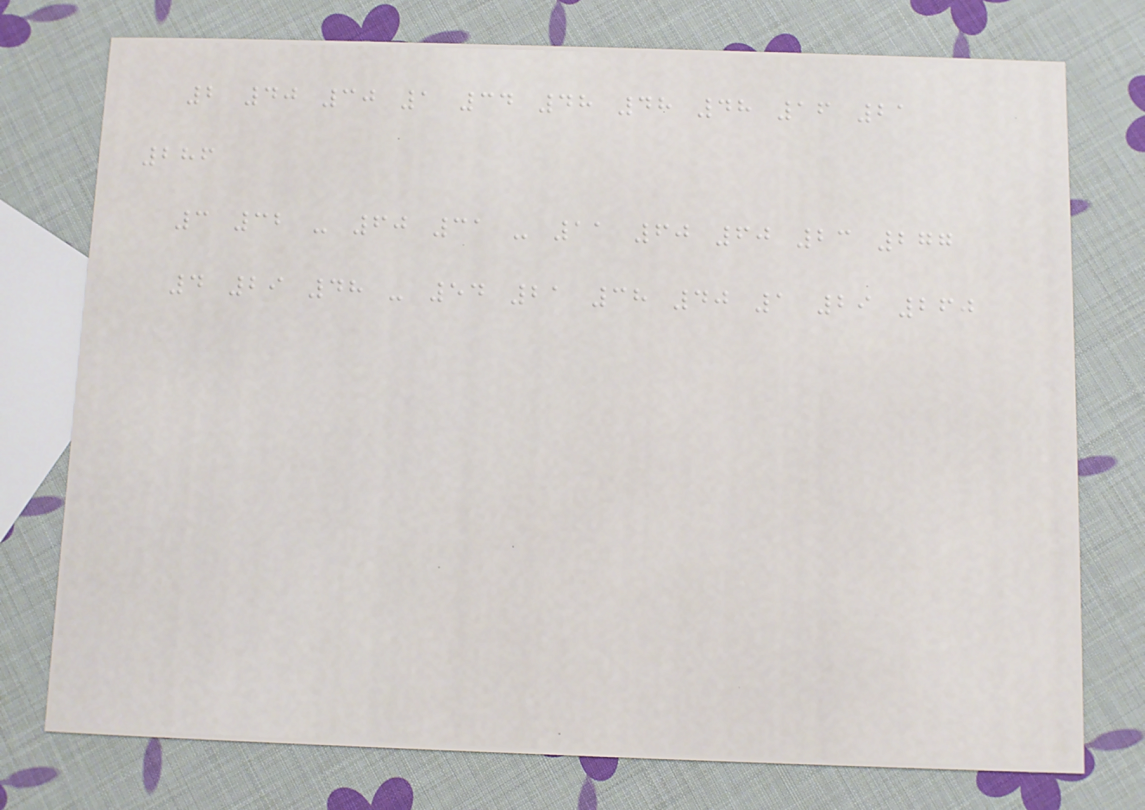2 40 30 1 34 48 48 48 16 21
286
3 32 - 60 31 - 11 60 60 23 277
4 29 48 - 54 21 38 40 1 29 260
